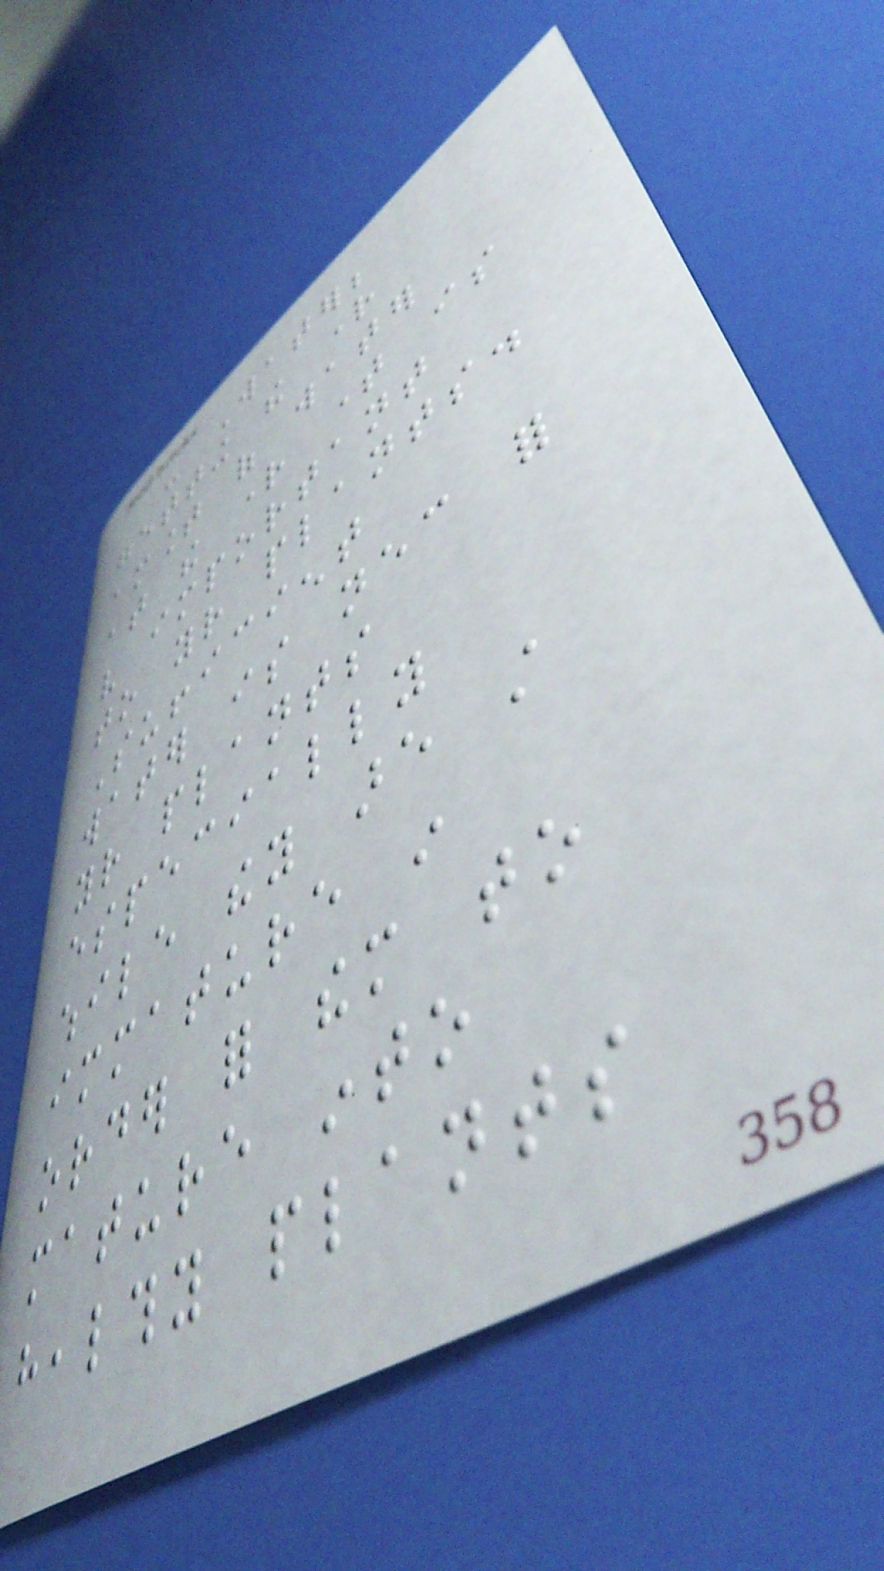- Water;
getting the right
amount of water
at the right time is
very important
to your plants.
Sufficient
water is necessary for
your plants
especially
while they are still
immature in
order for them to
mature into
healthy plants
